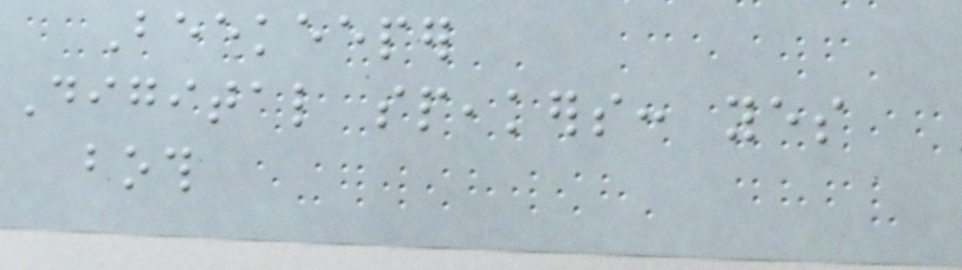Beekeeper
Digital speakers: yes
both
